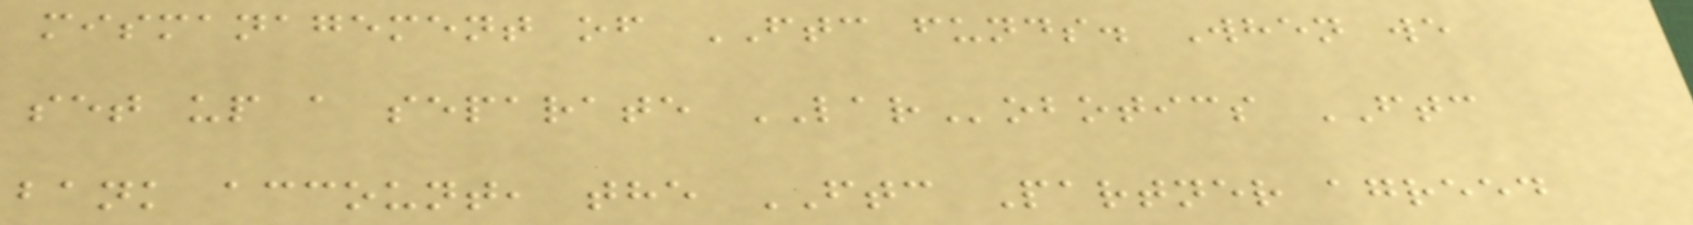mismanagement of FTC funds. When we
set up a separate LARobotics FTC
bank account, the FTC Partner agreed
